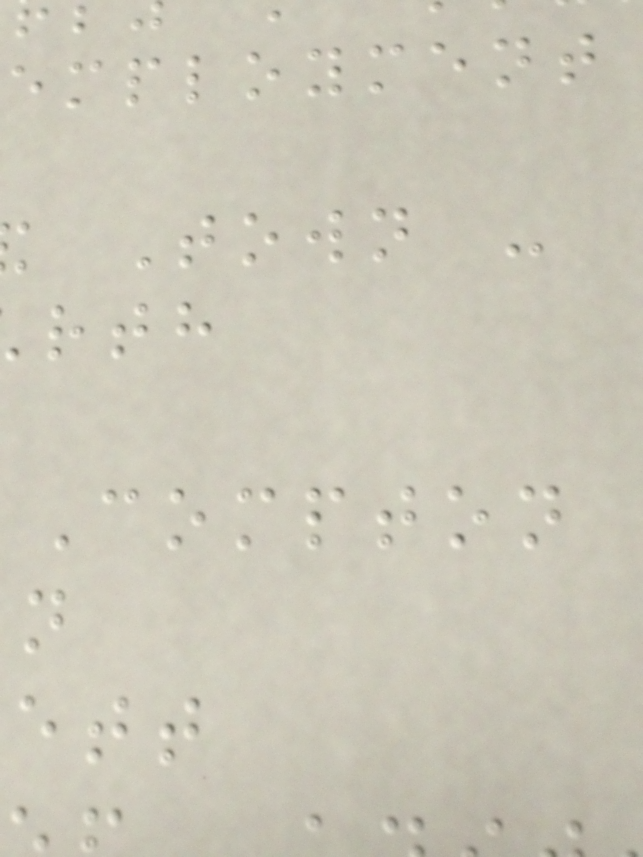employment
Town -
Compton
